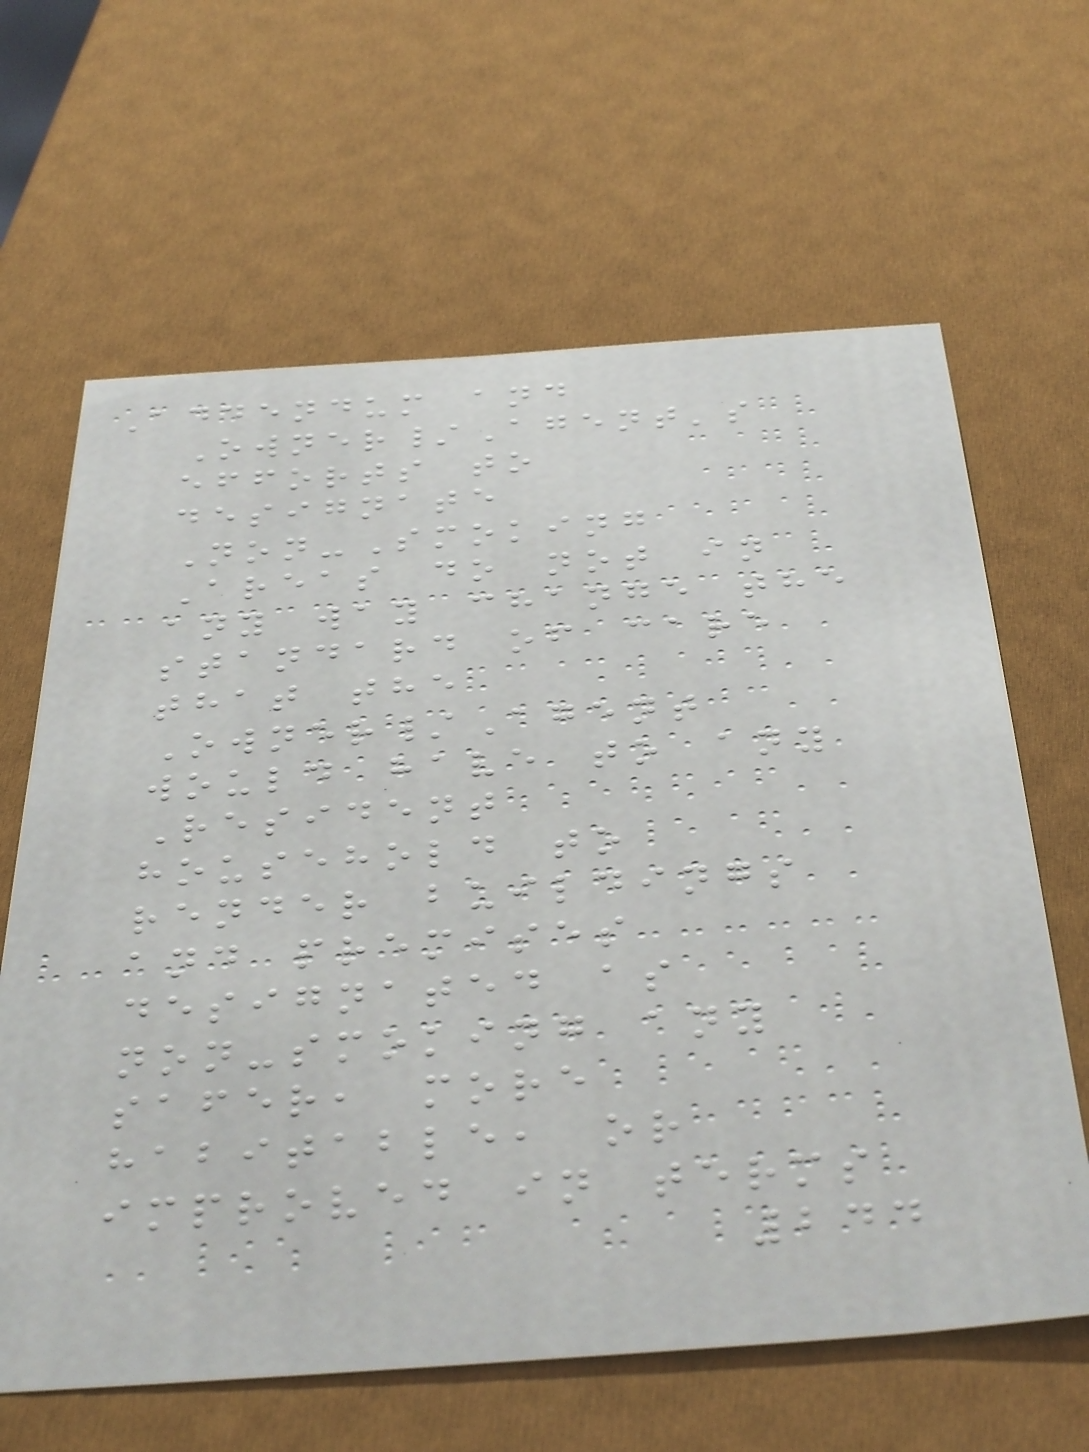Addendum and
Owner/Agent's
efforts to
designate
Non-Smoking
Areas do not in
any way change the
standard of care
that the
Owner/Agent
would have to any
Resident
household to
render buildings
and premises
designated as
non-smoking any
safer, more
habitable, or
improved in terms
244
